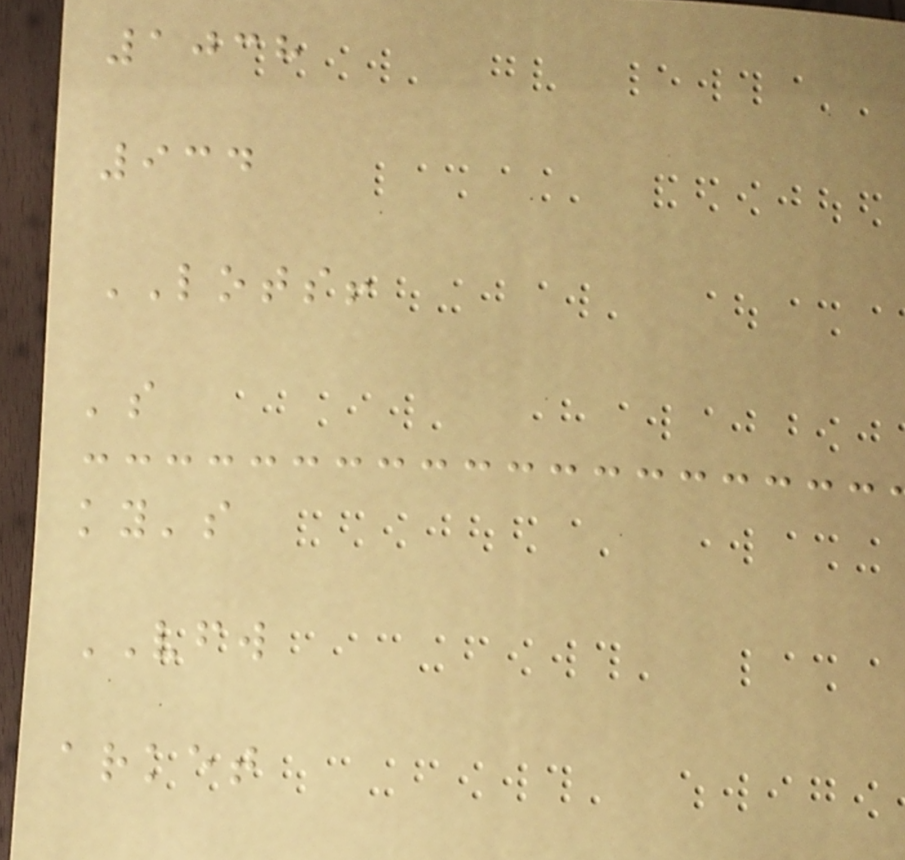1038
934
LOTS!
's
ky's
VFW
arket
